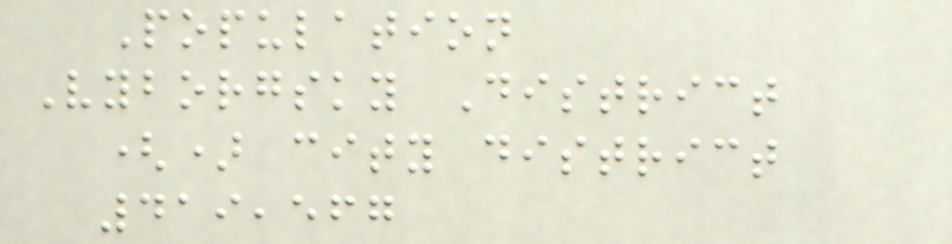Population
Vyborgsky District
() city district
419,567
